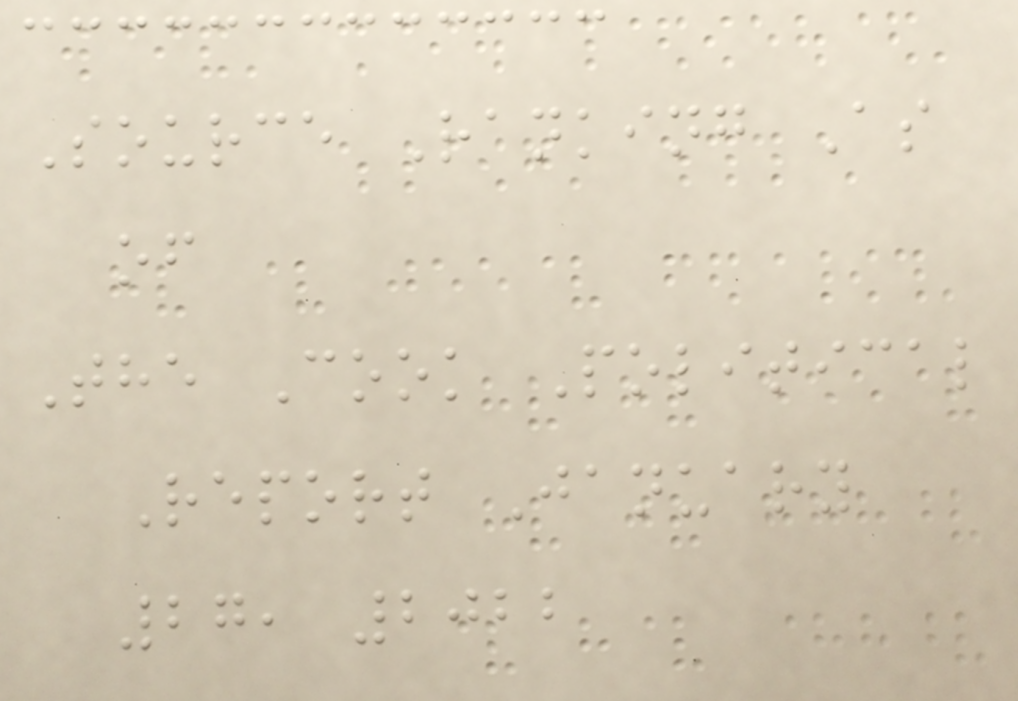Source Ranking As
of
The Cook Political
Report January
27, 2022
